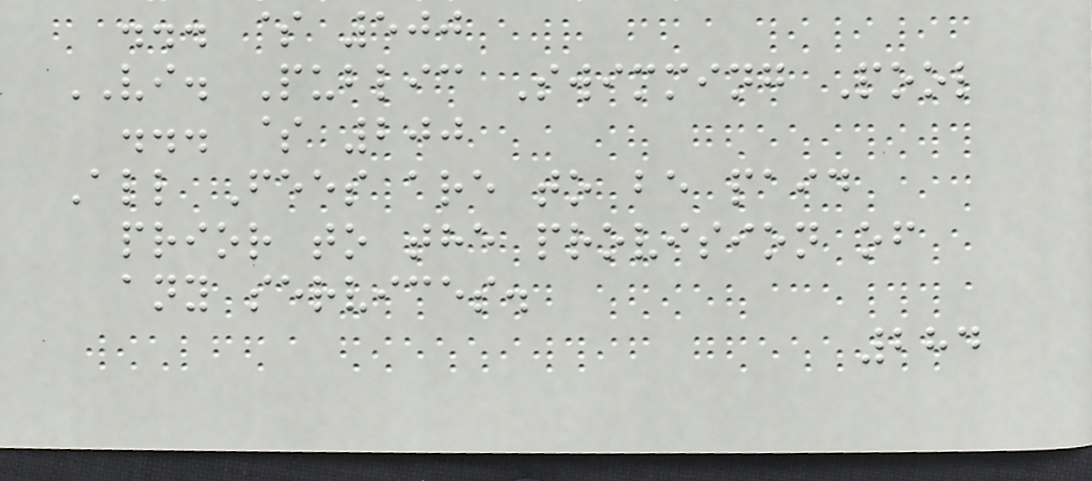... $ 500
VI. Public Swimming Pool
... $ 200
All Fees are to be paid
prior to the provision of
any services.
284
